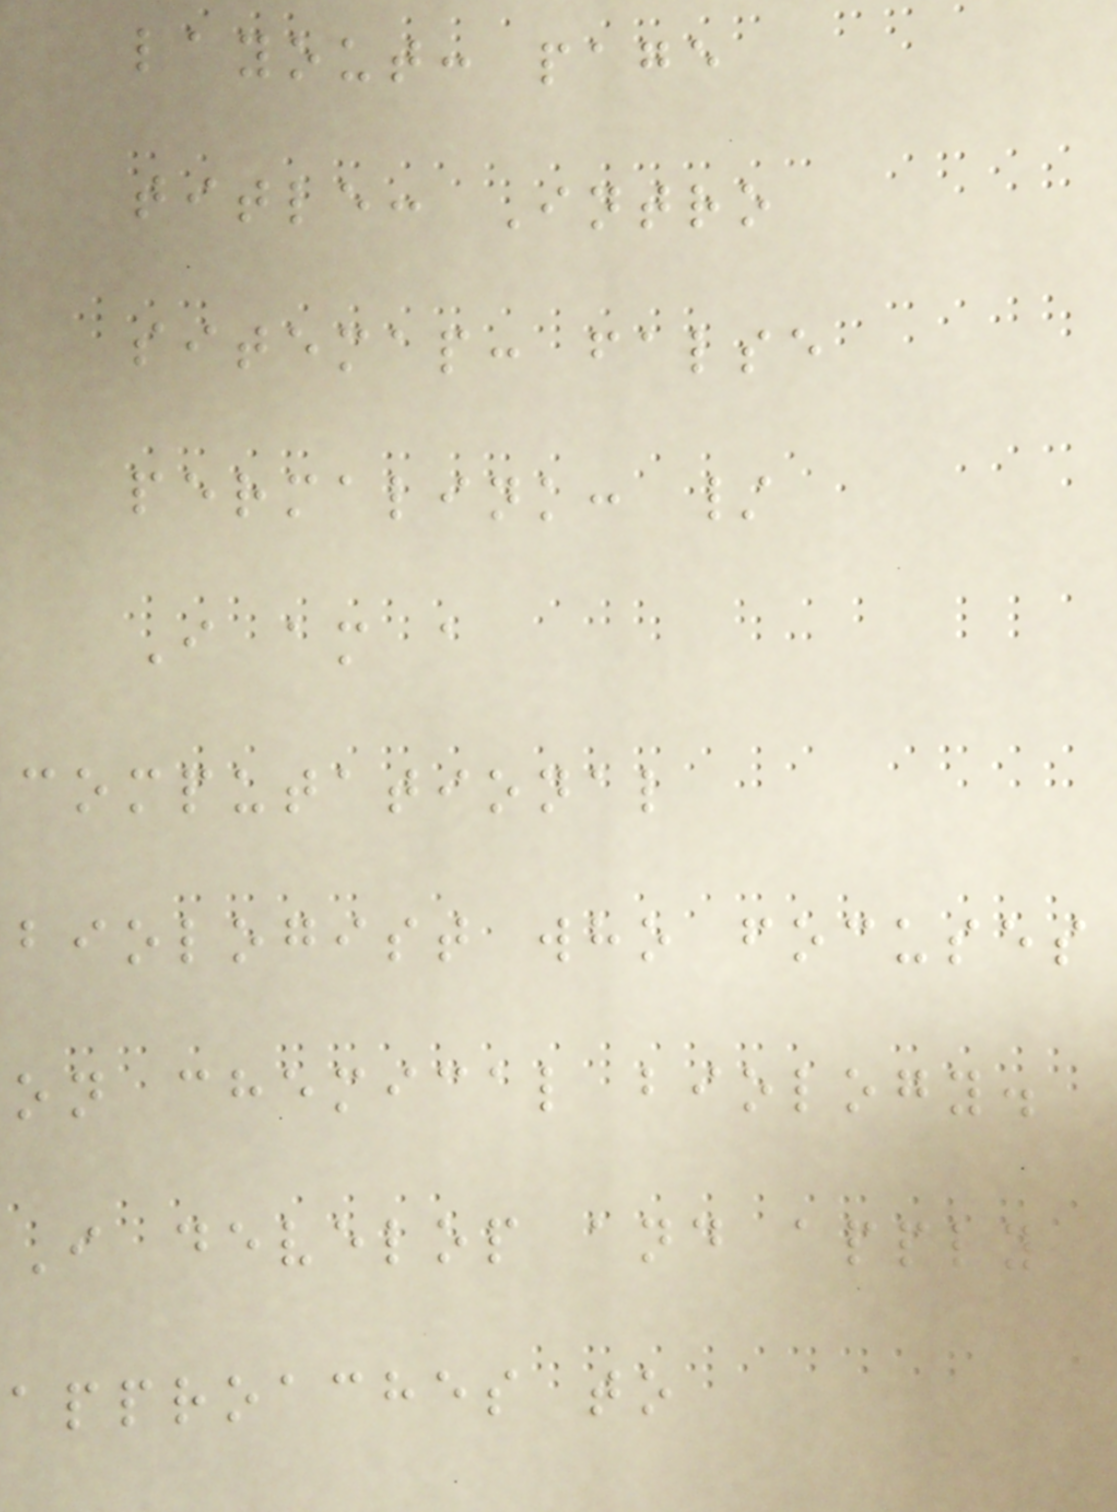layout: page
title: Intro
sitemap: false
permalink: /
I am a
computational
biologist who focuses
on chemical biology.
I develop and apply
approaches to
